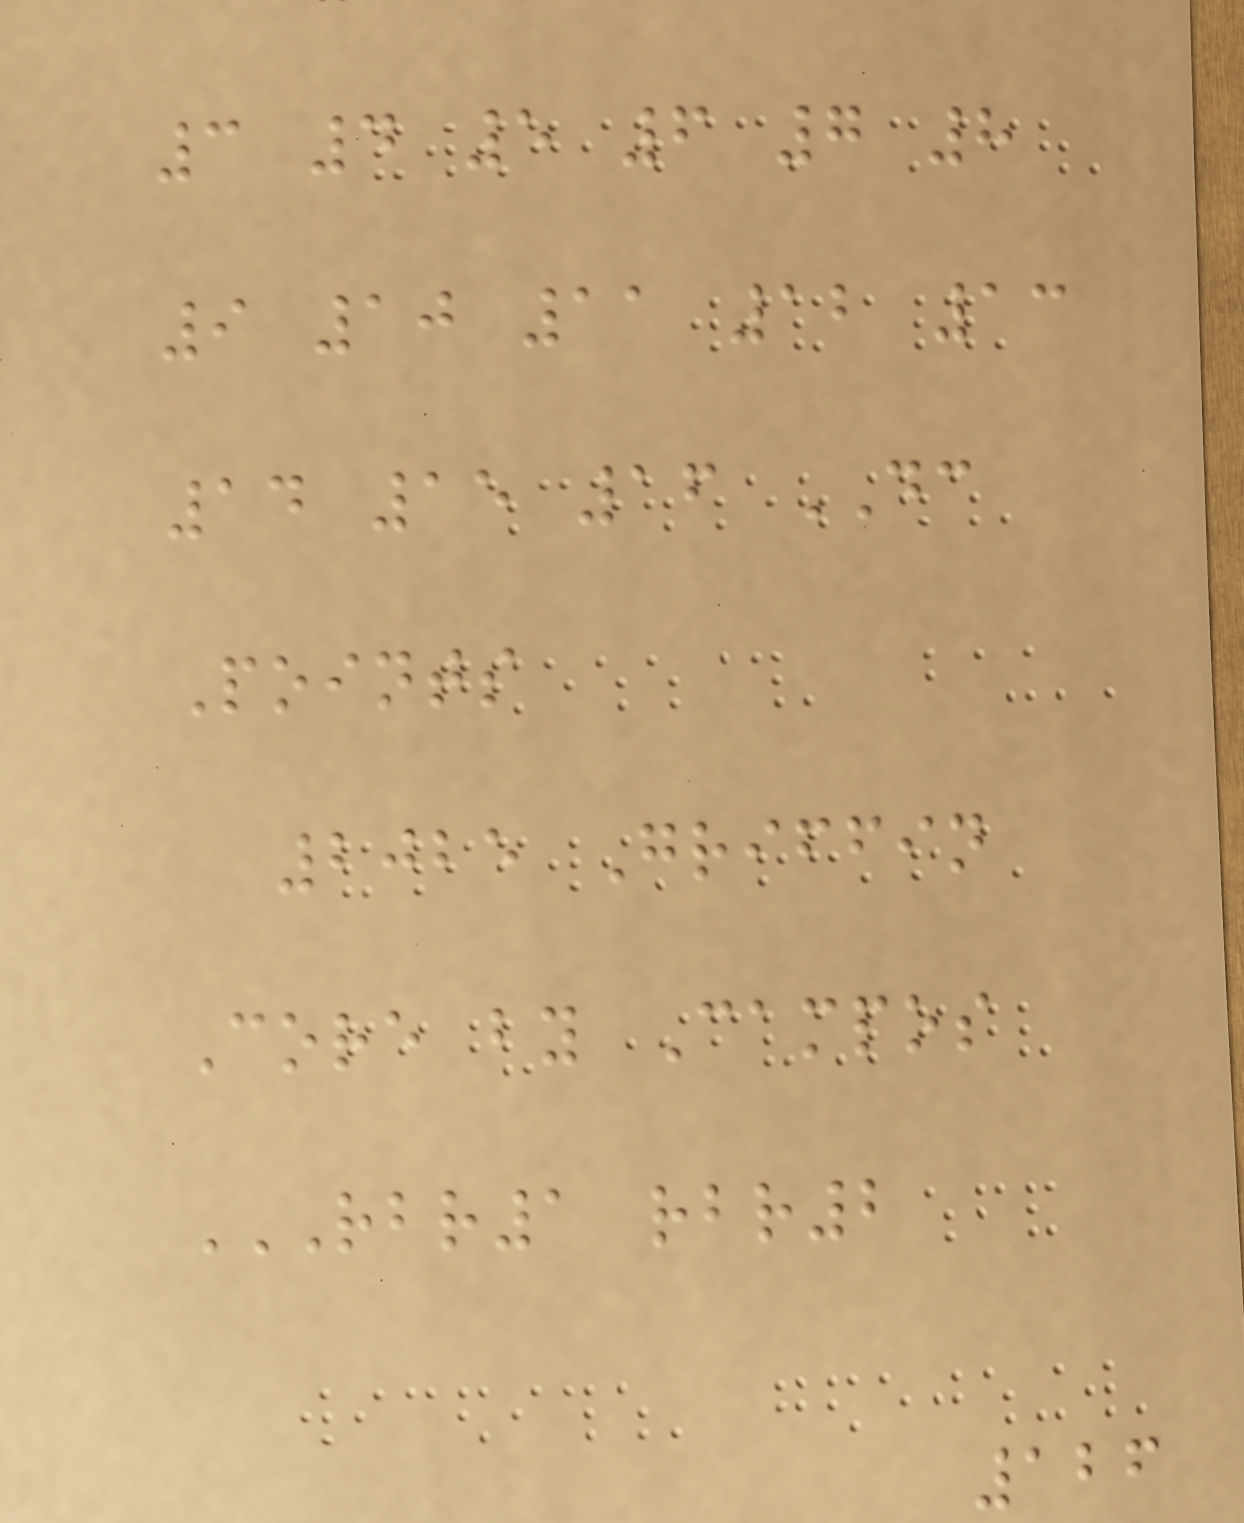3 4 5 6 7 8
9 10 11 12 13
14 15 16 DC
Points
2025 Griffin
Core by Campos
RBR1 RBR2
126
